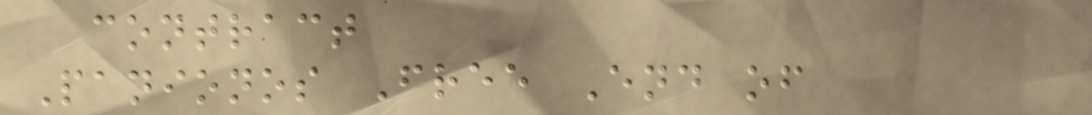contract
Panionos Free End of
